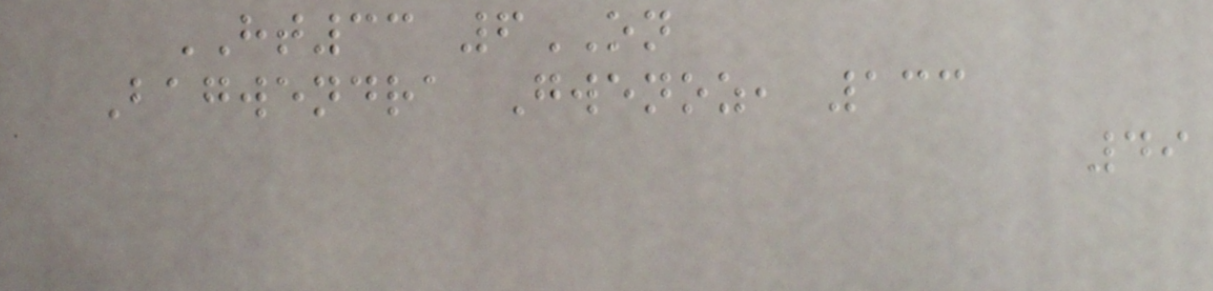HT33 6ON
Bagwendra Gwenoz, 133
49
